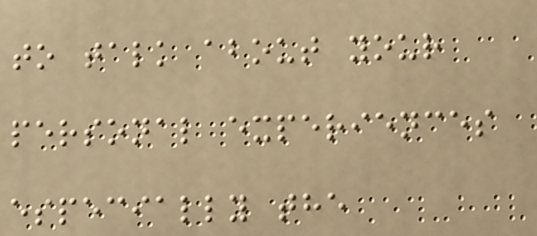to talk about your
personal experiences
especially the
